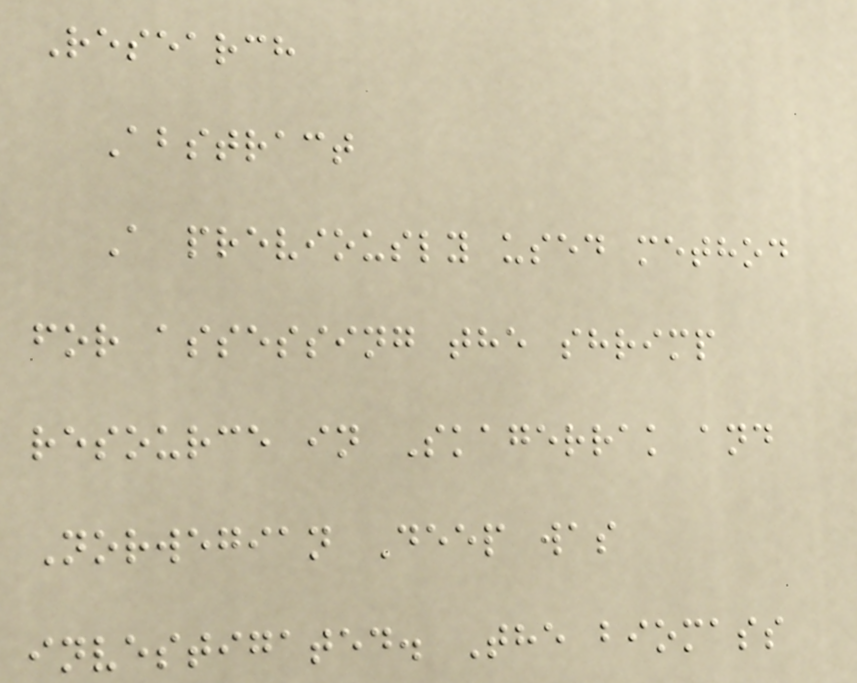Research
Abstract
A previously used method
for assessing the shrimp
resource in Skagerrak and
Norwegian Deep was
investigated. The biomass
